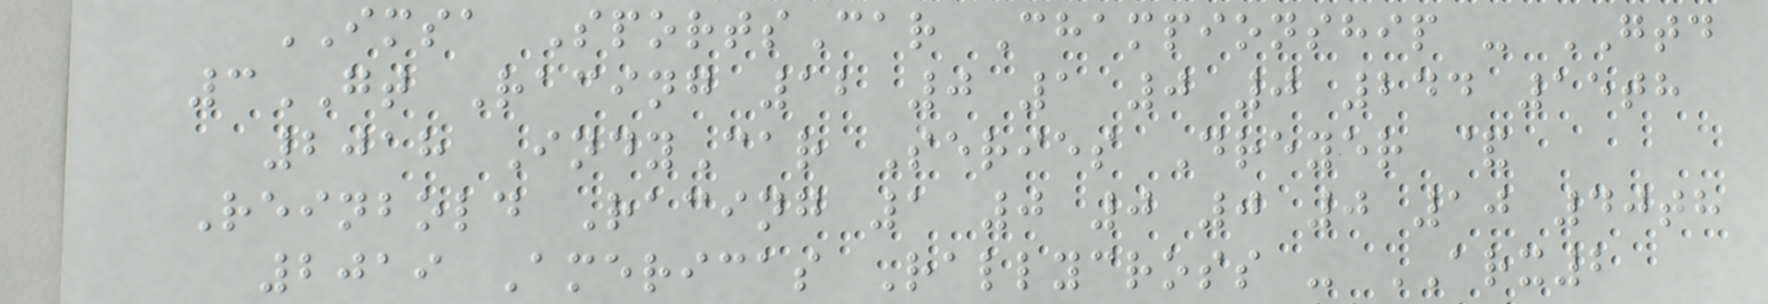IMSA SportsCar Championship - GTD
3GT Racing 12 0 1 0 0 244 15th
2018 IndyCar Series Dreyer &
Reinbold Racing 1 0 0 0 0 10 40th
2019 Americas Rallycross - ARX2
